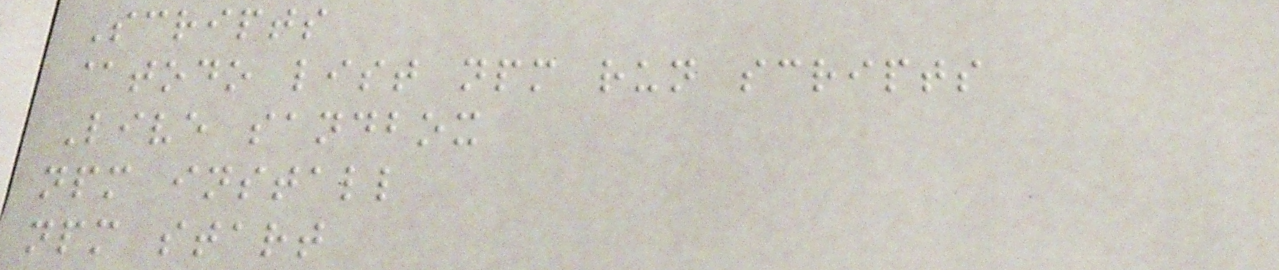Scripts
@todo list npm run scripts
Live sandbox
npm install
npm start
